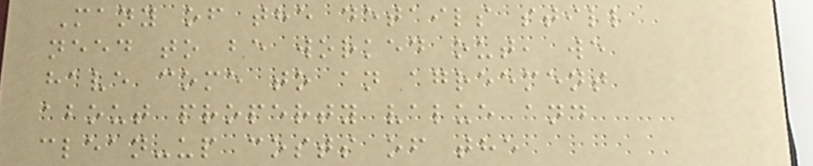Many of the details still
need to be worked out, we
have come to an agreement
about property value and
clean-up costs of the
